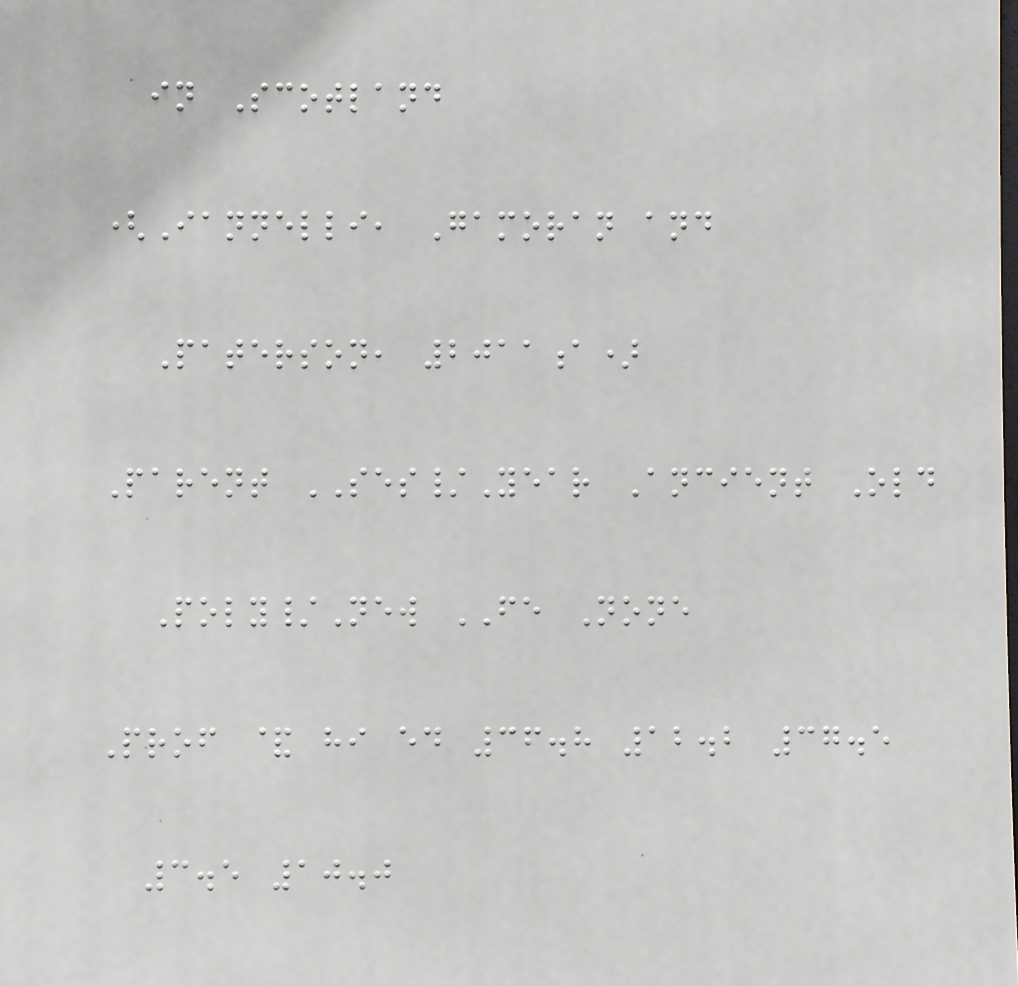in Scotland
(Iannelli, Gamoran and
Paterson, 2011a)
Parent SES/Year Ancient Old
Poly/New FE None
Prof & hi ed 36.8 12.2 37.5
3.5 10.0
